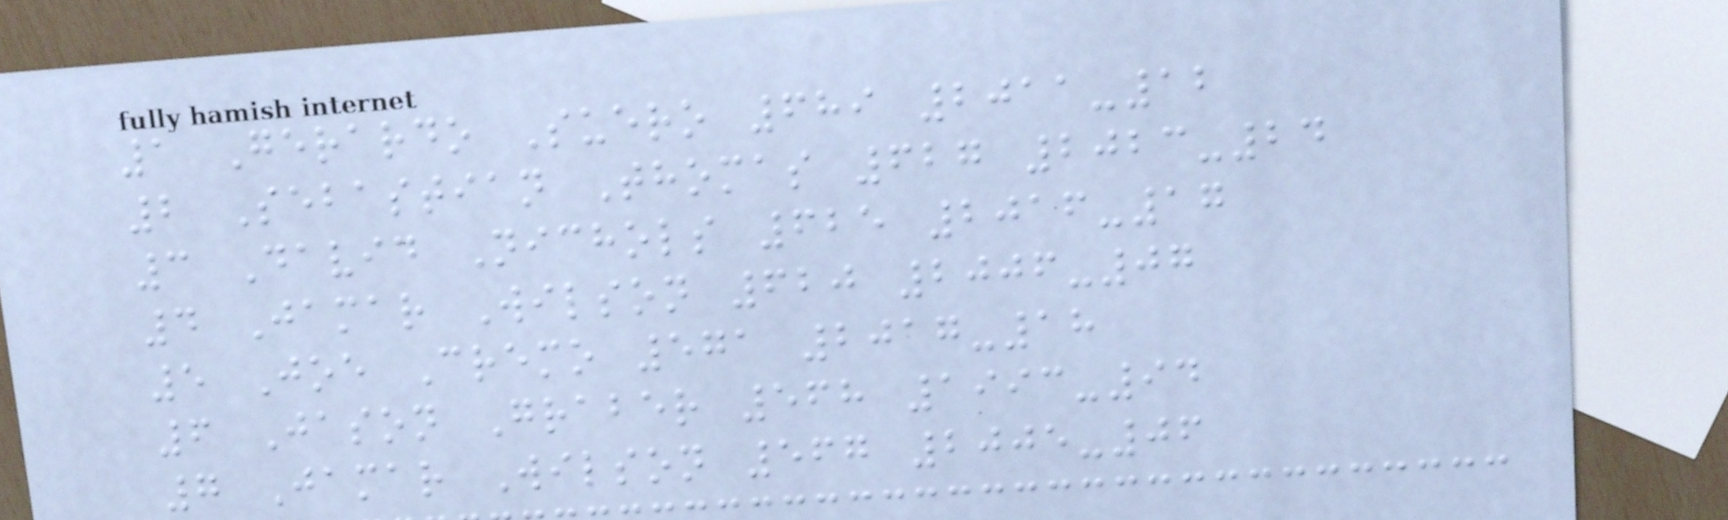1 Gerardo Suero 689 2011-12
2 Sebastian Thomas 627 2023-24
3 David Nichols 625 2016-17
4 Jamar Wilson 620 2006-07
5 Joe Cremo 571 2017-18
6 Jason Graber 568 1993-94
7 Jamar Wilson 567 2005-06
